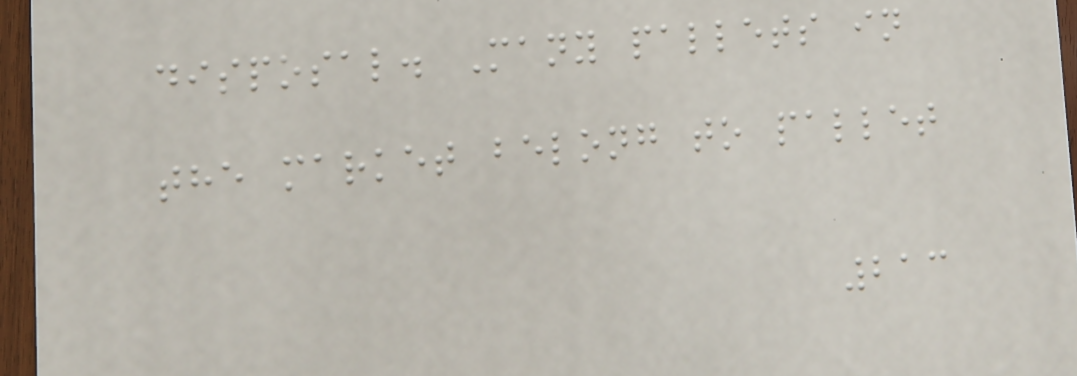disposal. Many pallets in
the market belong to pallet
213
